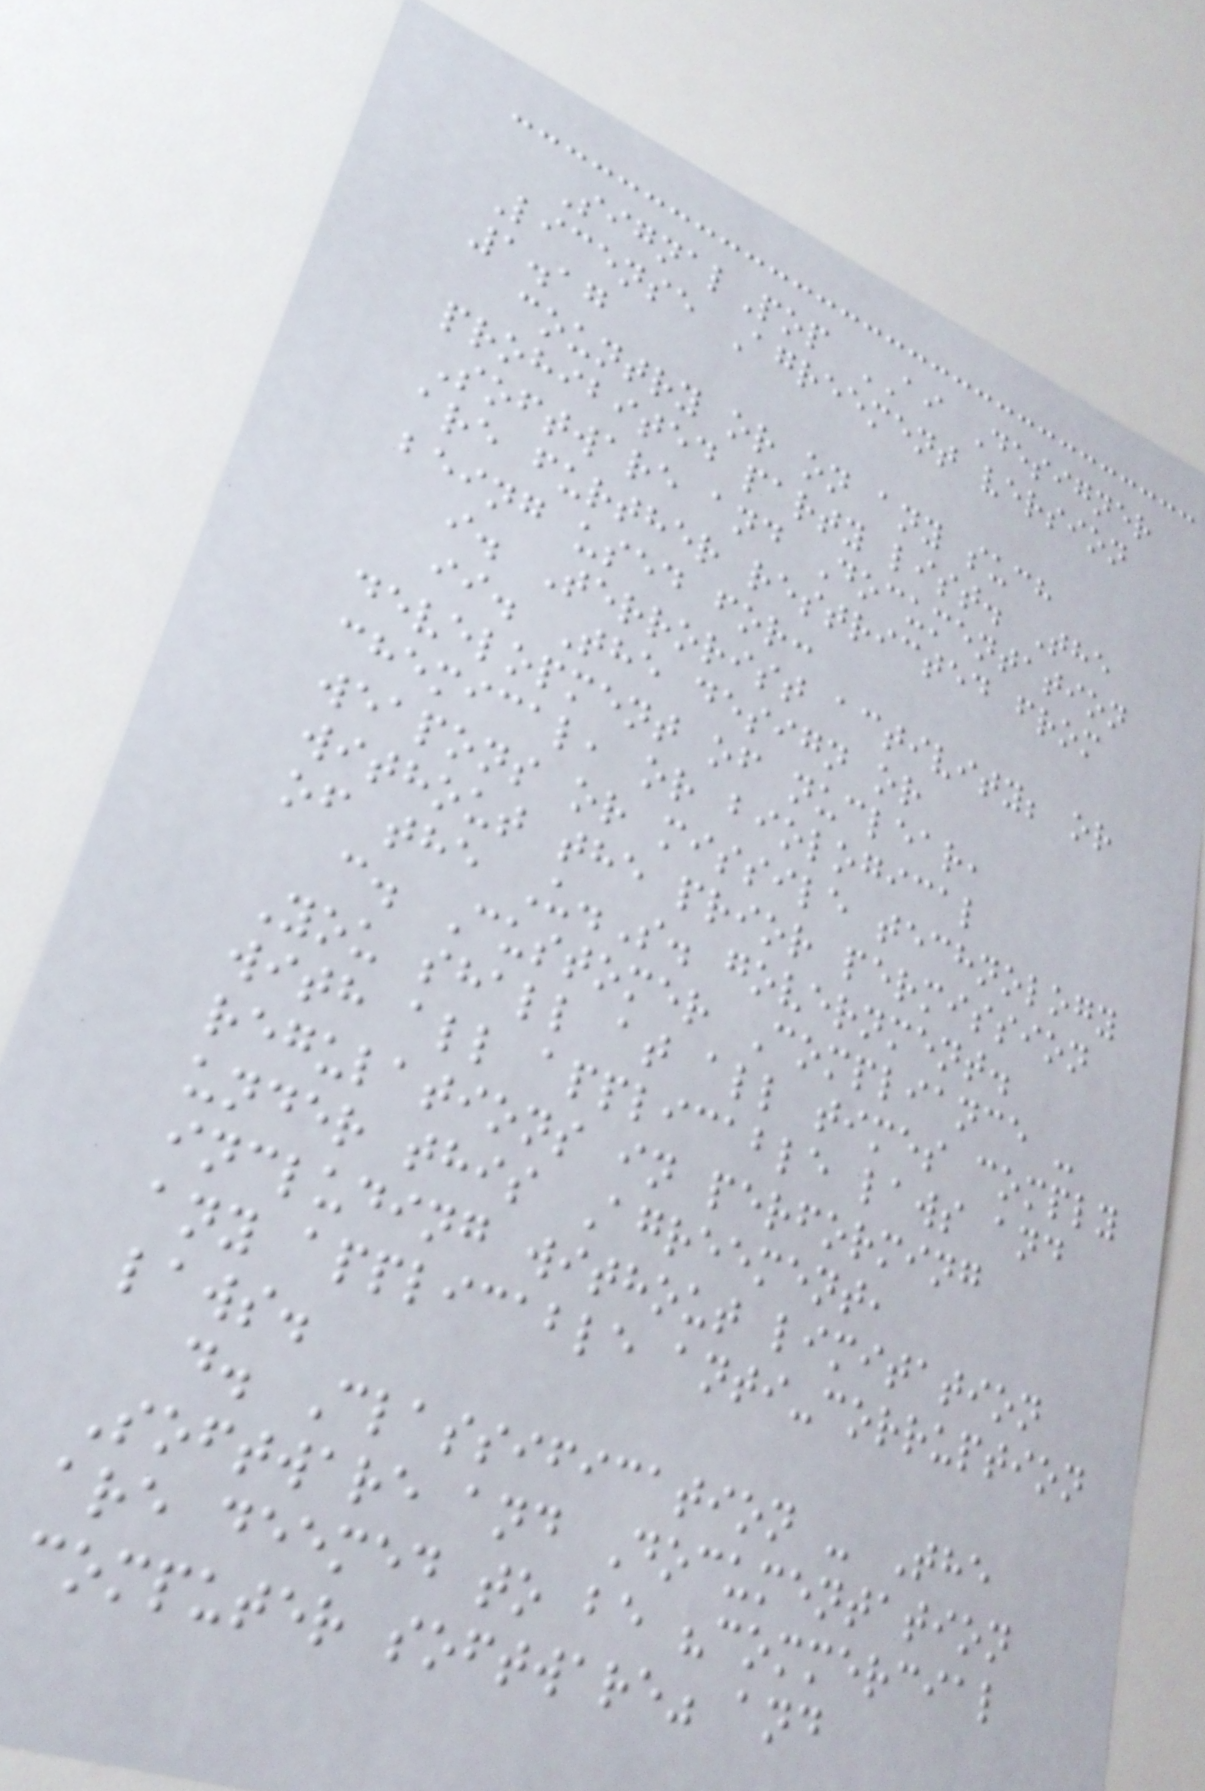SignalPop AI Designer
License Agreement version
1.17
country or on any such
prohibited party list. The
Software and Documentation
are further restricted from
being used for:
i. Terrorist activity; or
ii. The design or
development of nuclear,
chemical, or biological
weapons or missile technology
without the prior permission
of the U.S. government.
c. Customer Compliance -
You shall at all times comply
with all applicable laws and
regulations in performing
under this Agreement,
including without limitation
any applicable anti-corruption
laws.
d. Classification - The
Software and Documentation
are deemed to be "commercial
computer software" and
